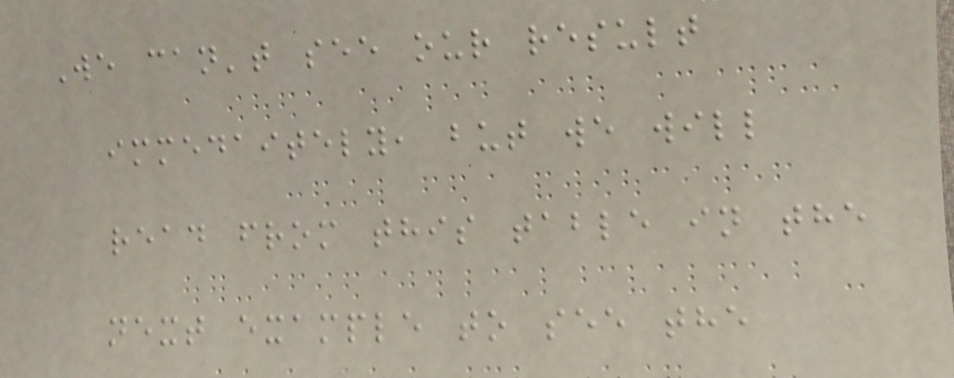We can't see our result
immedaitely, but we will
read from this table in the
next example to see the
